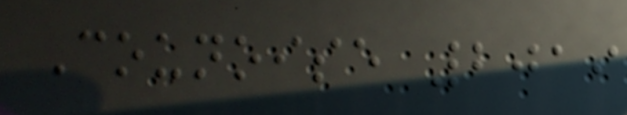Counoise 2019
